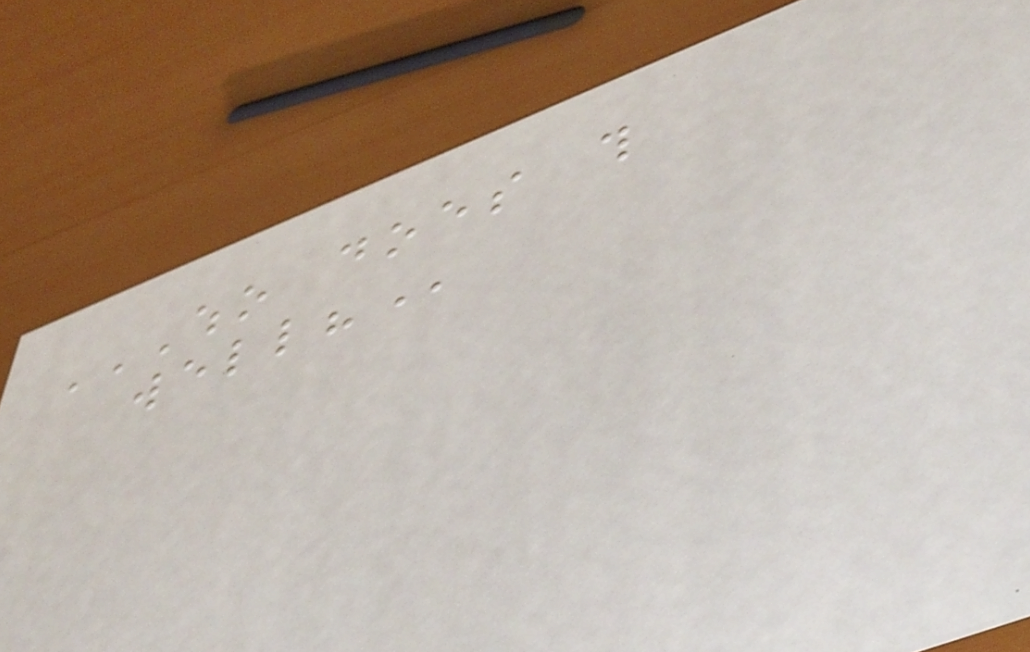WHO DOES THIS
WELL?
